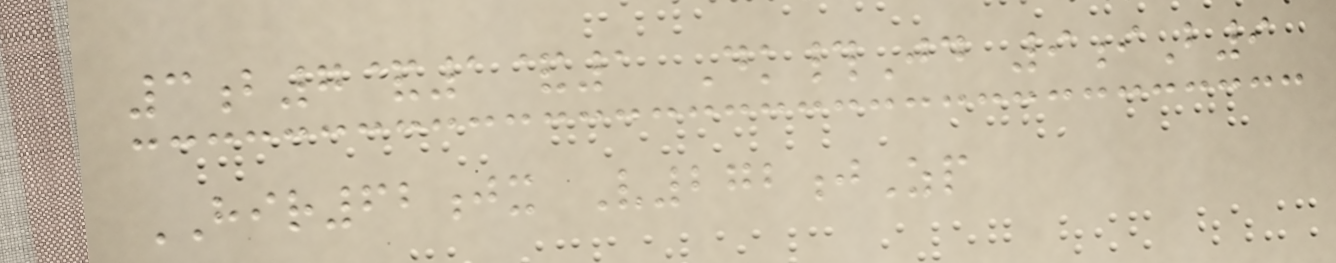3b7&1&1 Dk#Jd 9iB9
HIR62jx V272jZp
